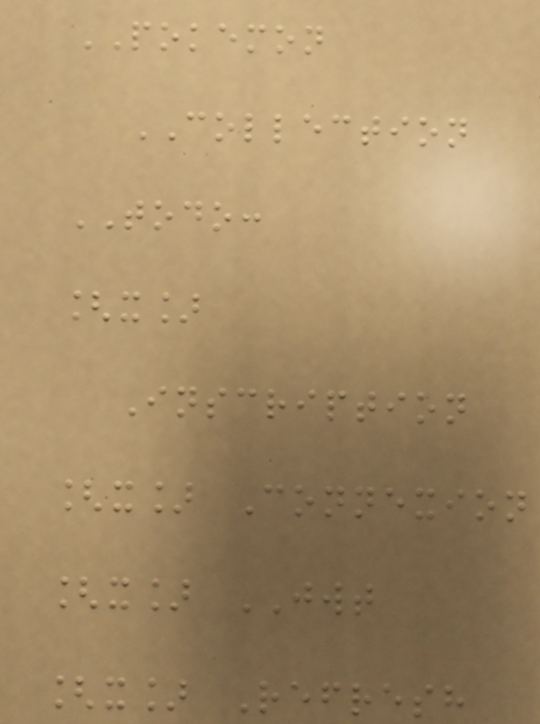POKEMON
COLLECTION
TODO:
[x]
Inscription
[x] Connexion
[x] JWT
[x] Refresh
